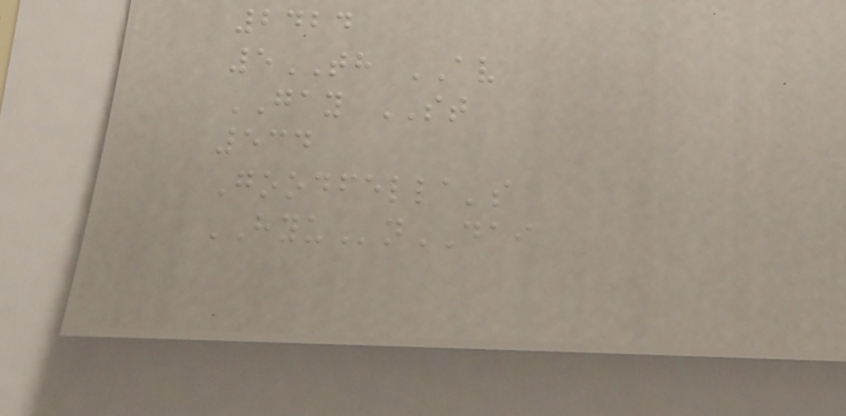2424
5TH AV
GAY ST
534
Goodfella's
HYUnDAI
